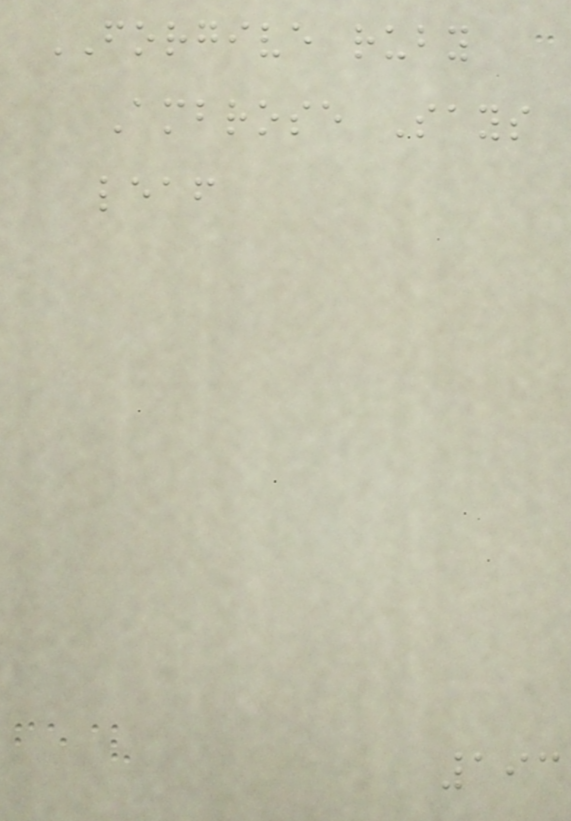FORGIVE ruby
Ambrose Says
leaf
193
